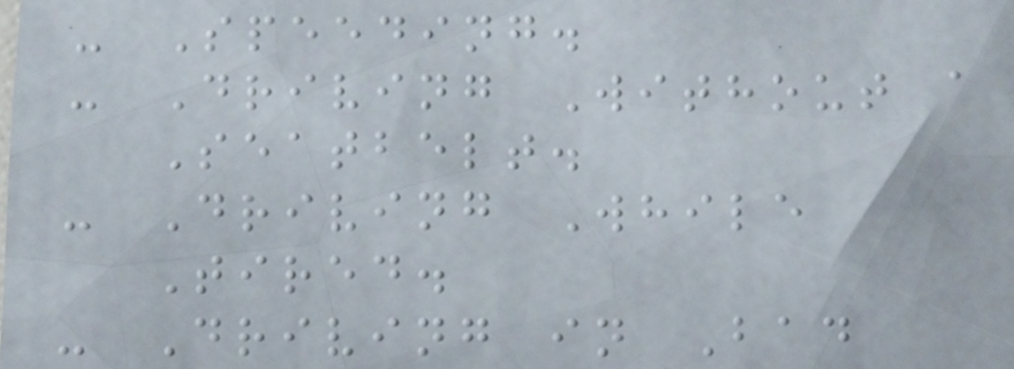- Speeding.
- Driving Without a
Seatbelt.
- Driving While
Tired.
- Driving in Bad
